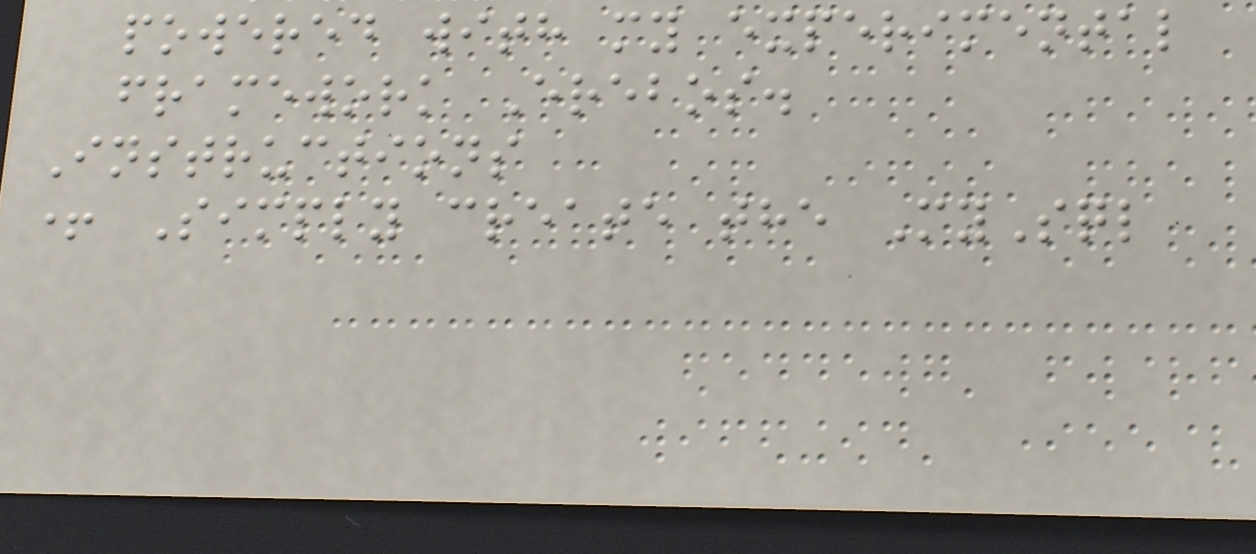powered with my experimental
framework Erebos.
Instructions
+ Simply create the MySql
